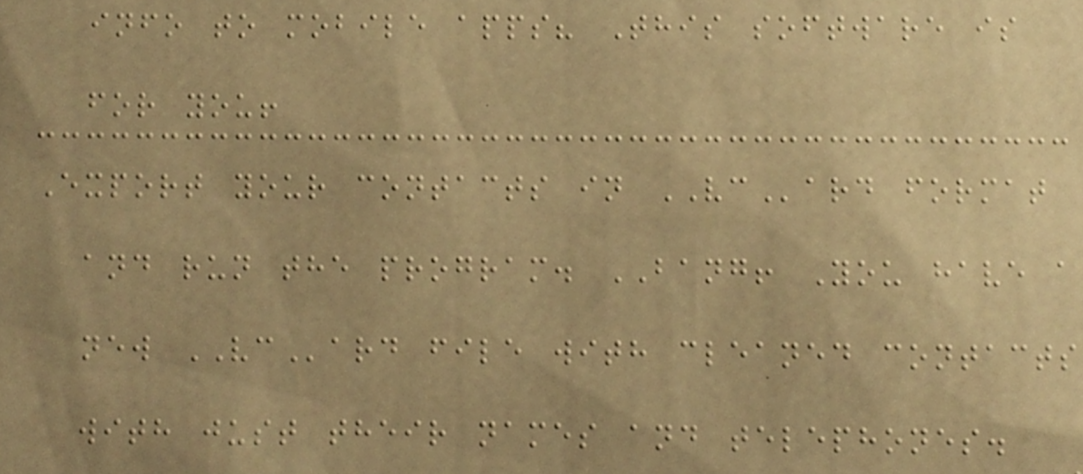info to mobile apps? This software is
for you!
Export your contacts in VCard format
and run the program. BANG! You have a
new VCard file with cleaned contacts
with just their names and telephones.
